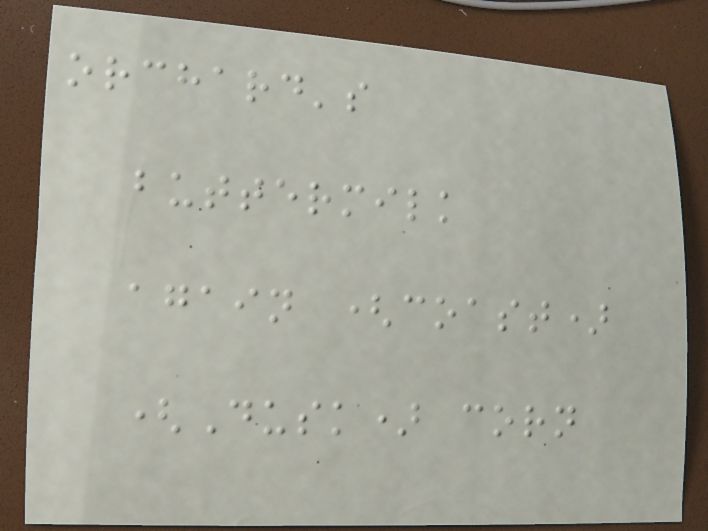orchard's
buttermilk
again (coast)
(Dusk) corn
